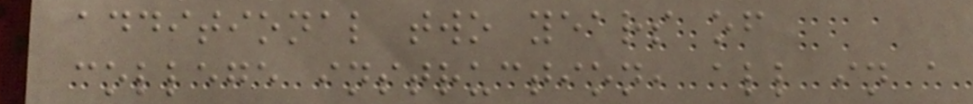additional two years of
college instruction, all in a
